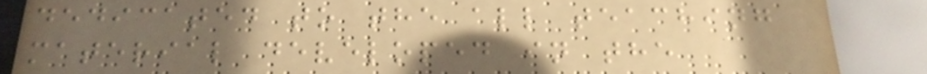dedicated to the all teaching
material developed in the
